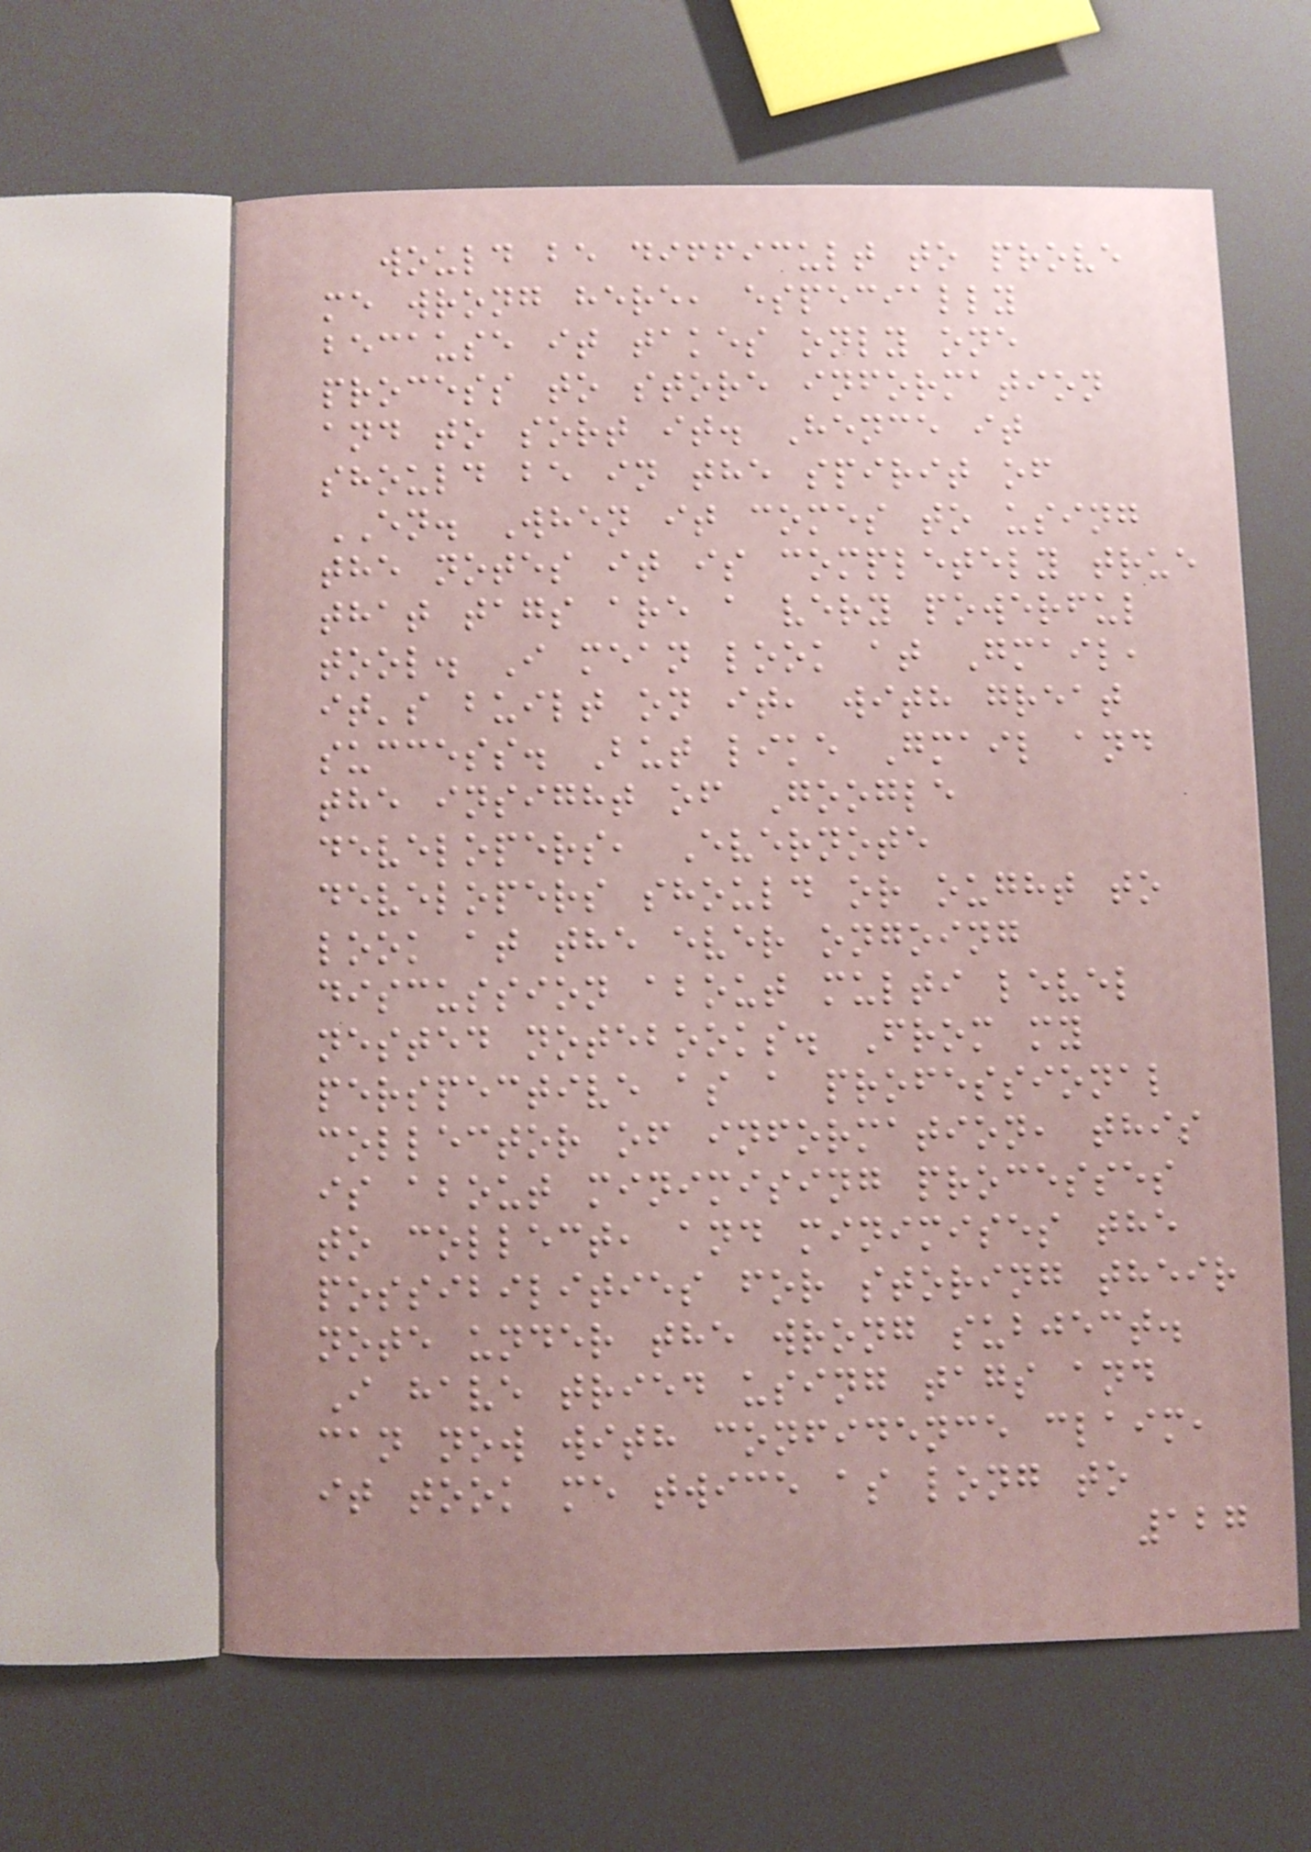would be difficult to prove
me wrong here, especially
because it takes only one
process to store information
and to sort it. Hence it
should be in the spirit of
EN. When it comes to using
the notes it is completely true
that tags are a very powerful
tool. I mean look at Gmail,
it's built on it, with great
success. But like Gmail and
the insight of Google
developers, Evernote
developers should or ought to
look at the ever ongoing
discussion about multi level
nested notebooks. From my
perspective as a professional
collector of information, this
is about minimising processes
to collect, and minimises the
possibilities for storing their
note under the wrong subject.
I have tried using tags and
can now with confidence claim,
it took me twice as long to
127
